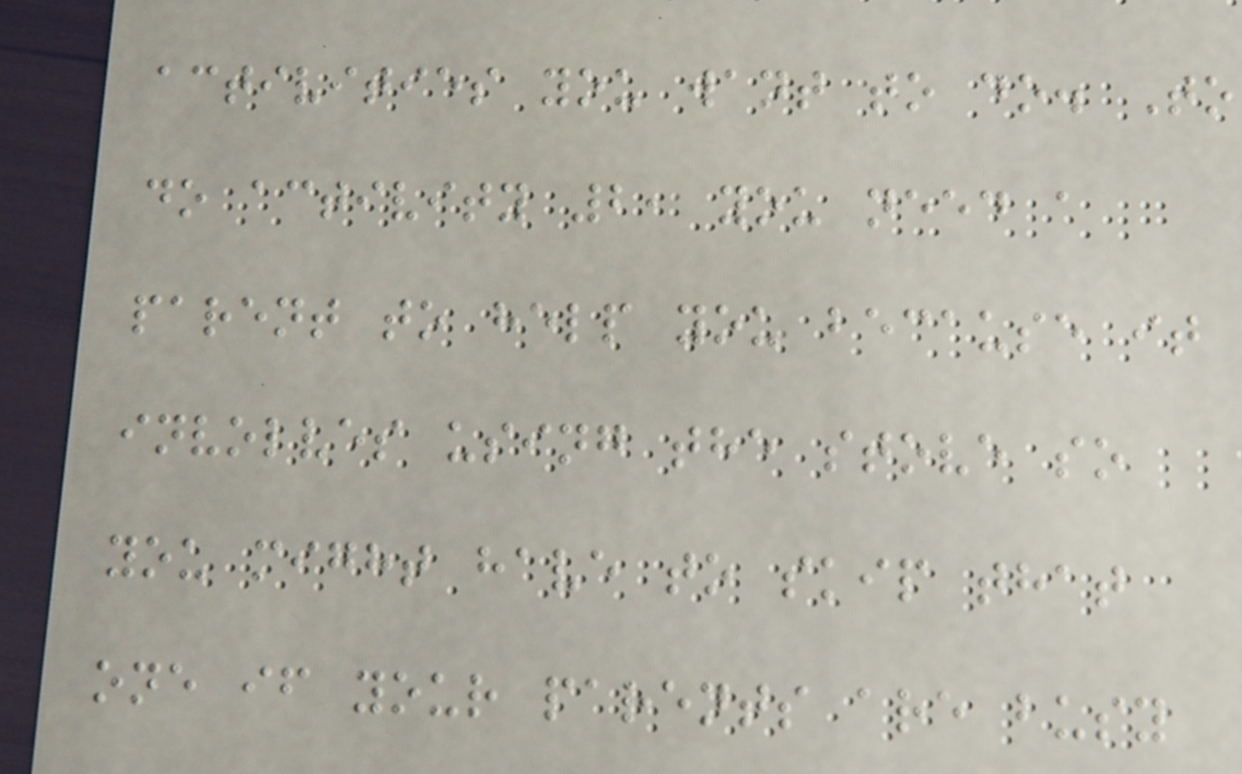activities you want to do. To
do activity 2, you need a
parent to help you because it
involves using the stove so
you might have to skip that
one if your parents are busy
